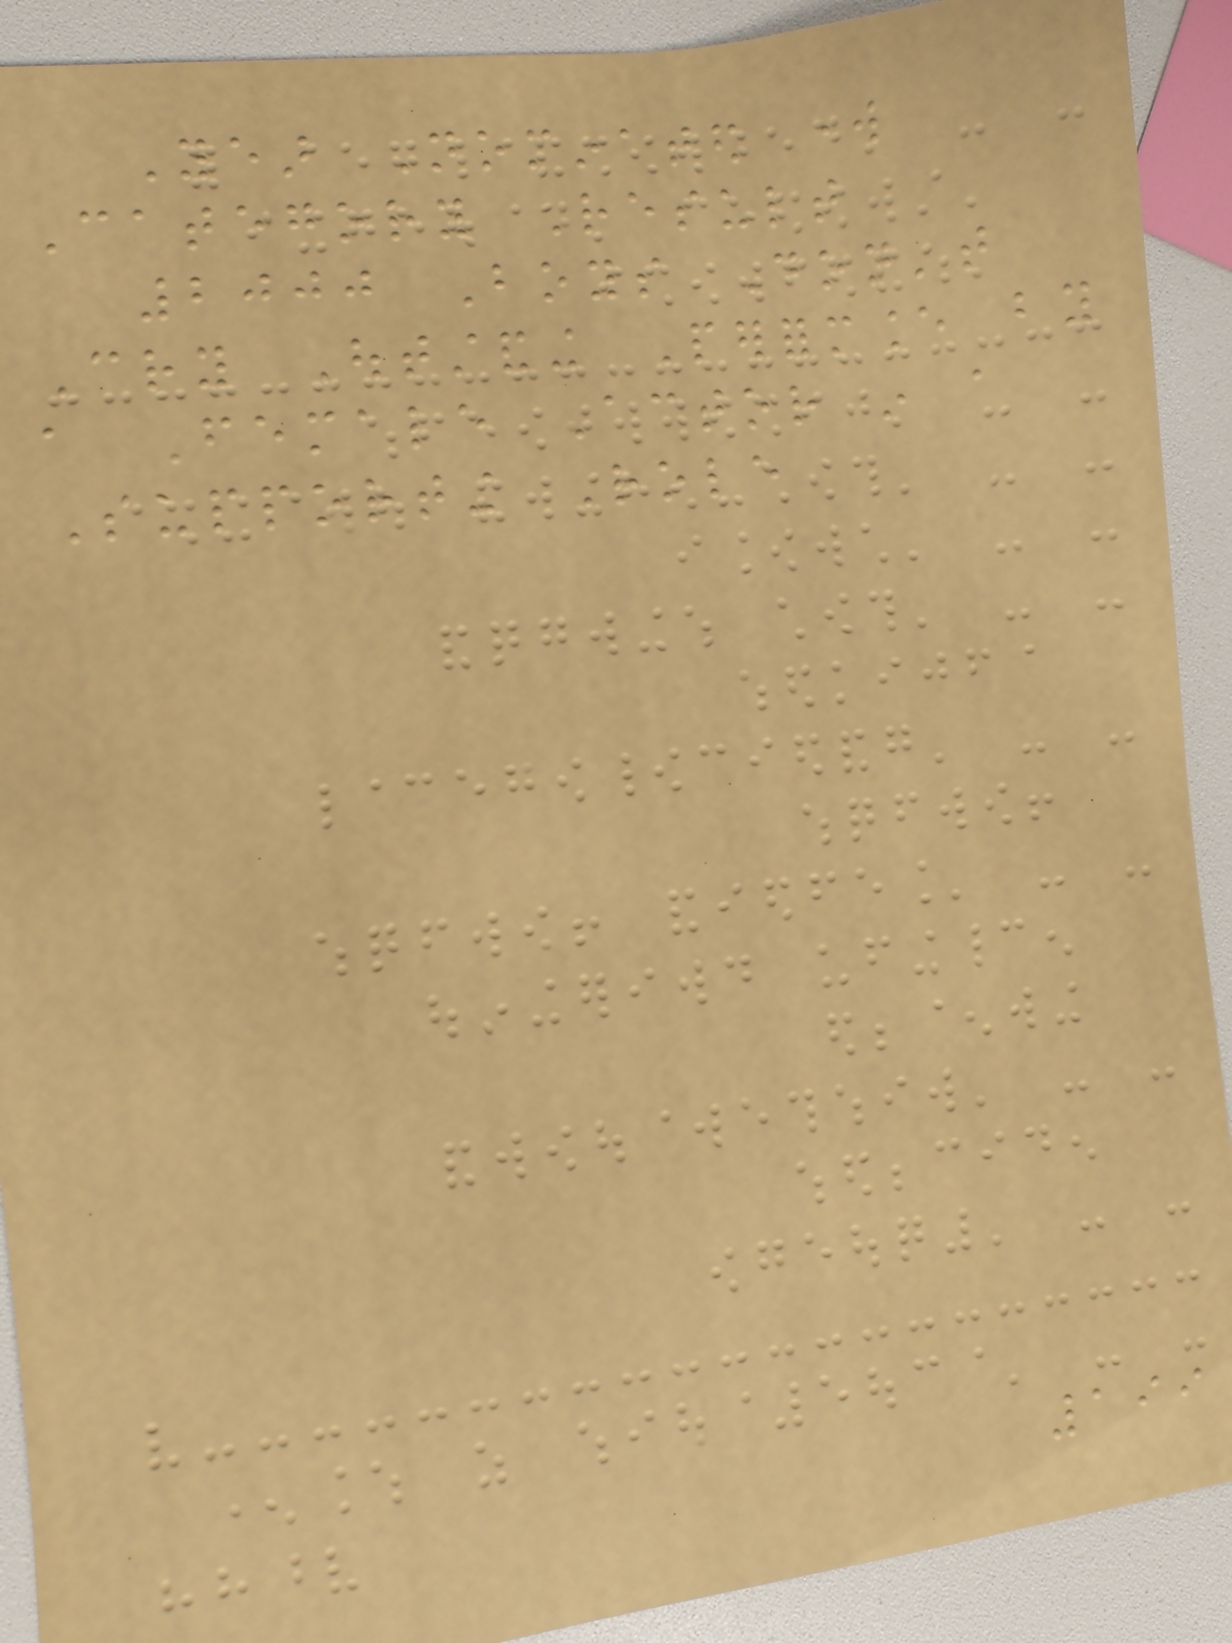Year Nominated work
Category Result
2000 Boys Don't
Cry Outstanding Performance by
a Female Actor in a
Supporting Role
199
